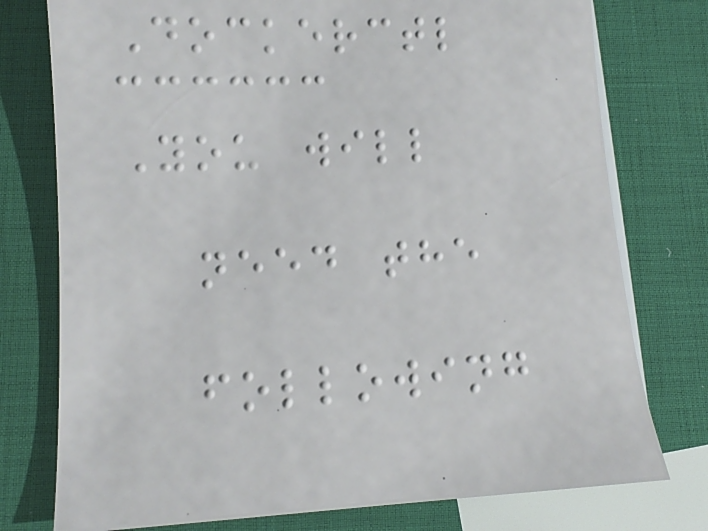Dockerctl
You will
need the
following
